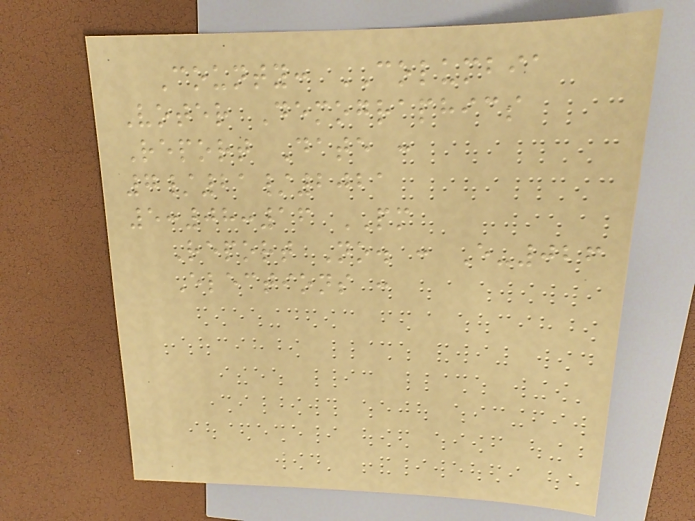County: COLUMBIA
Voter Demographics
Report Date :
7/21/2021
5:08:16 PM
Report No. : E-026
Elections :
